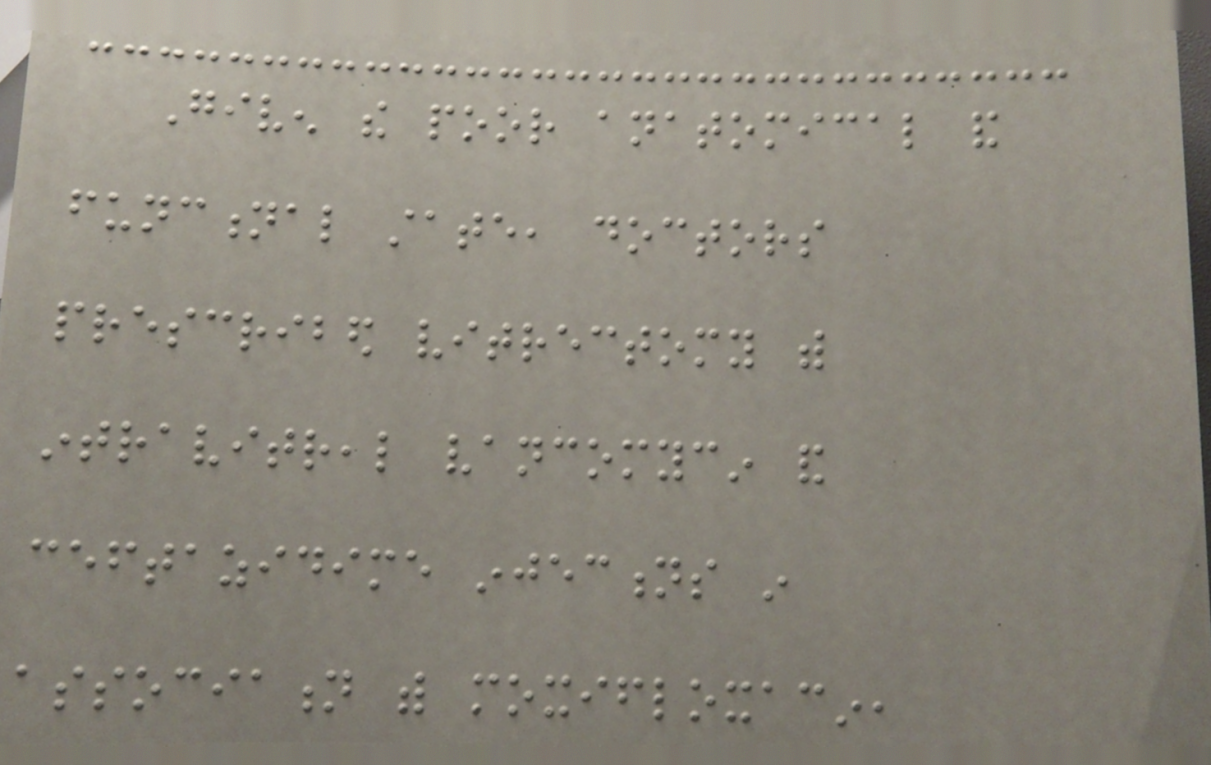Given the poor anatomical and
functional state, doctors
prescribed vitrectomy with
intravitreal vancomycin and
ceftazidime injections in
association with moxifloxacin,
